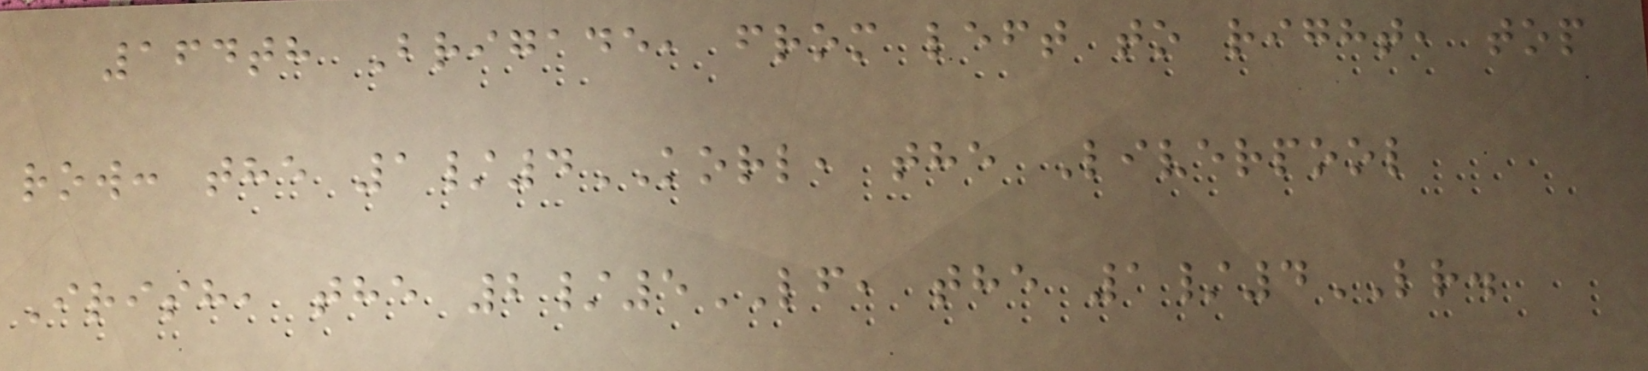164th Brigade, from left to right, top
row: the 1/4KORL, the Liverpool
Irish, the 2/5LF, the 1/4LR.
